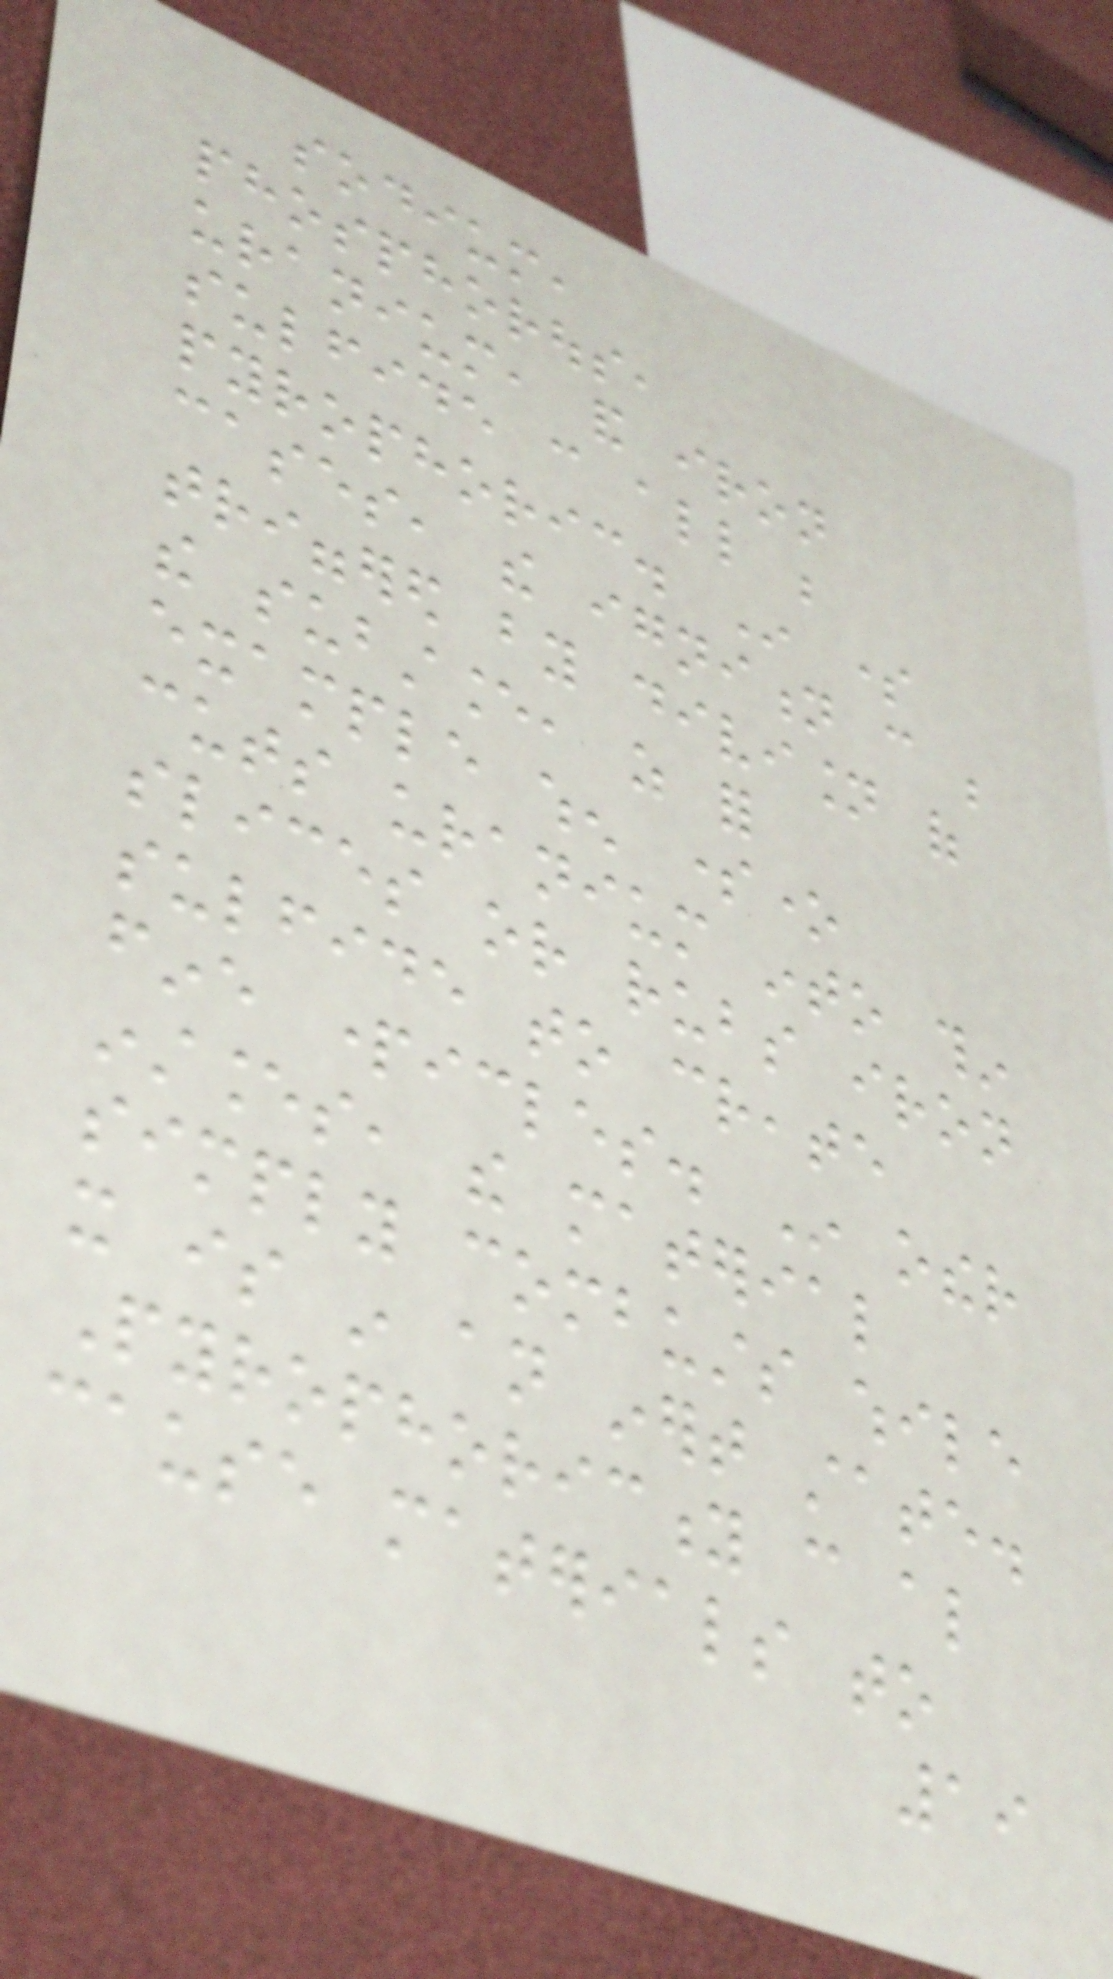sodium,
phosphorous,
uranium, and iron
sulfide can all be
pyrophoric. In some
cases, the ignition can be
triggered by division of
the substance, as for
example when someone
cuts uranium into thin
slices or rubs iron
sulfide to create
fine particles. In other
instances, the material
simply combusts while
it is in an inert state.
Pyrophoricity can also
cause materials to
19
